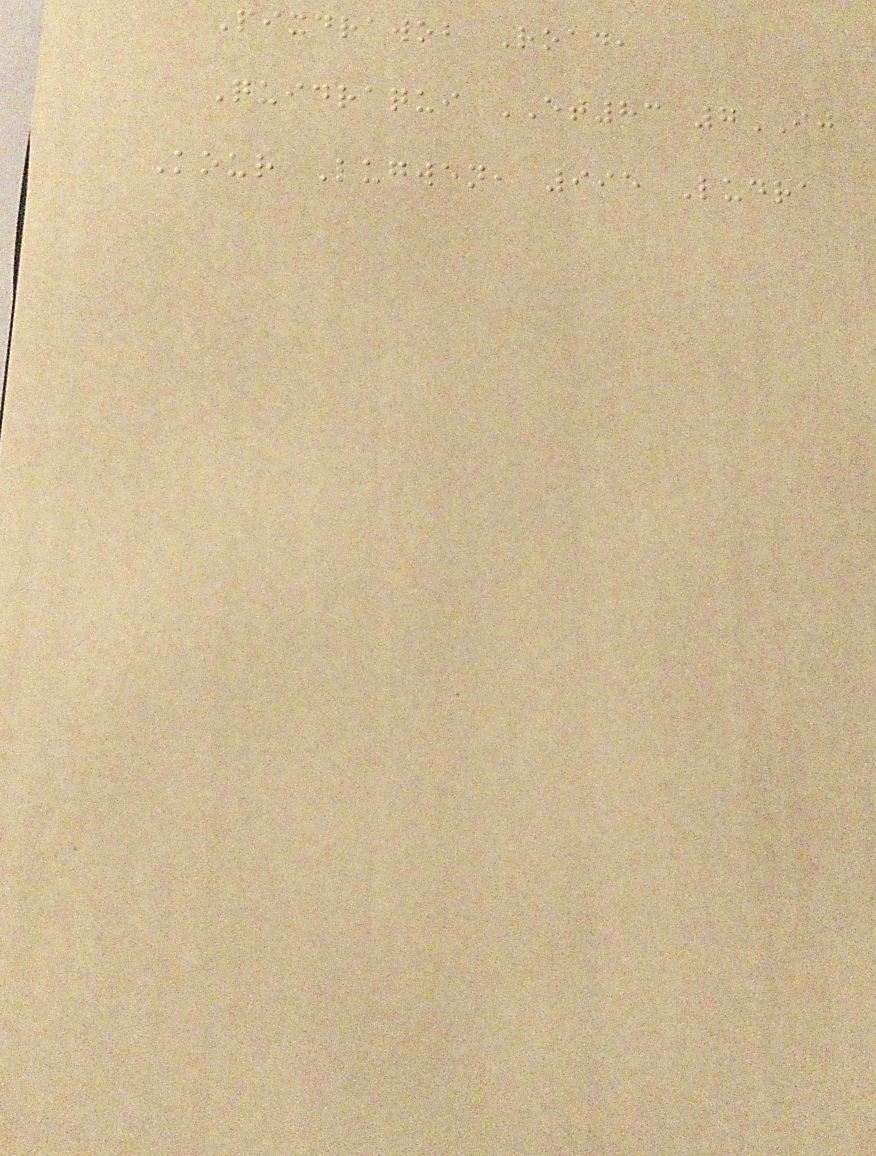Pixdrawob Road,
Quidraqui ET83 7IJ
Kour Lugwen, 995 Ludra
